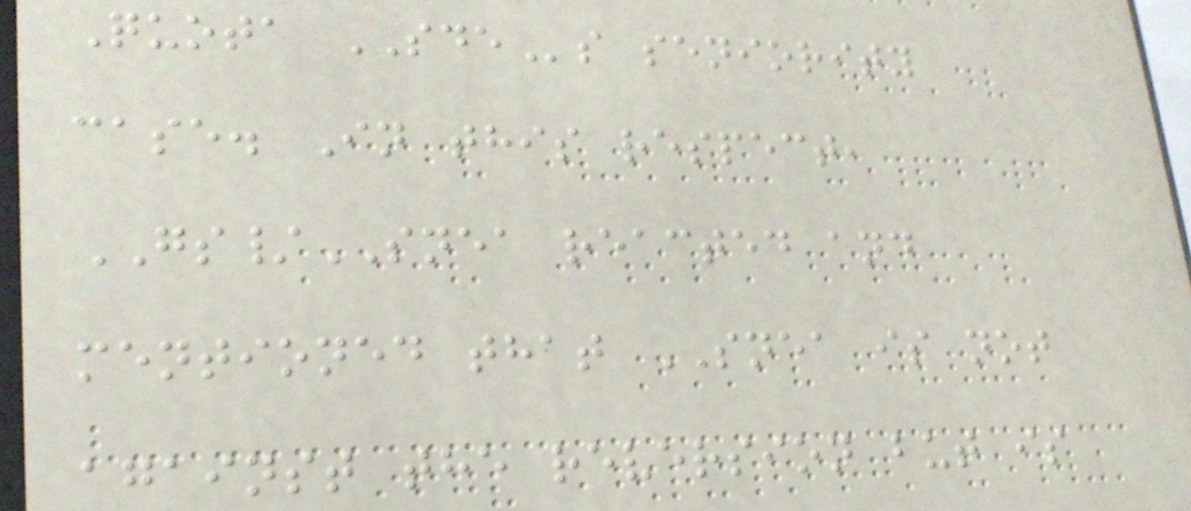Quota SDEs seniority
case. In this respect,
GS/SNEA reacted and
mentioned that SNEA is not
against the reversion but is
